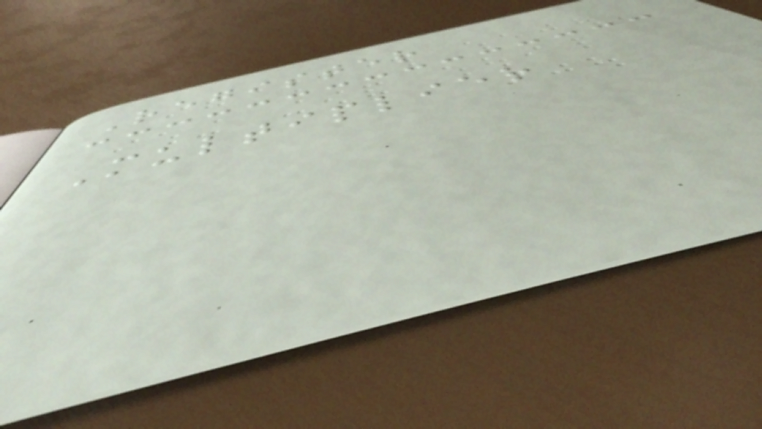Register
Multiplier
